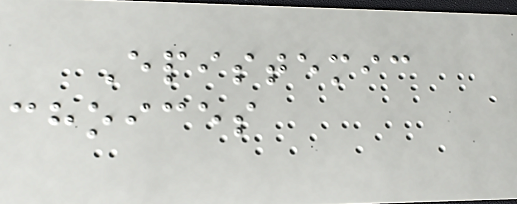Epistemic
choices
